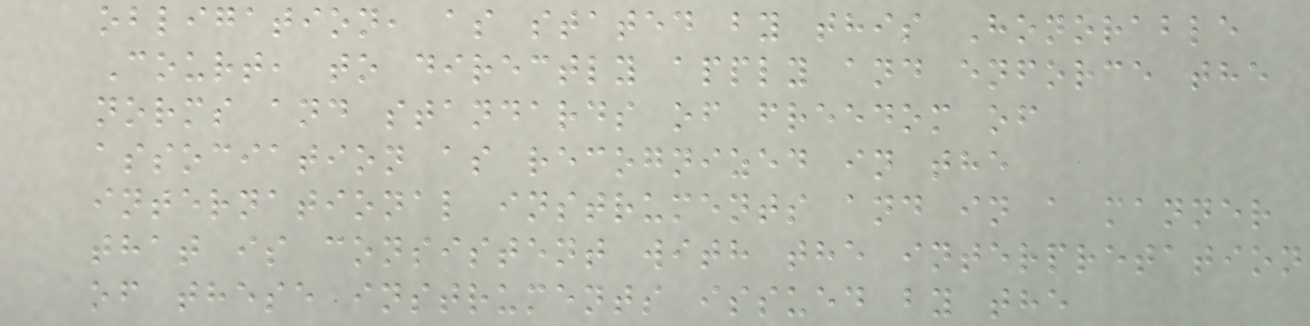obligation, as stated by this Honorable
Court, to directly apply and enforce the
norms and standards of freedom of
association as recognized in the
international instruments and in a manner
that is consistent with the interpretation
of these instruments issued by the
